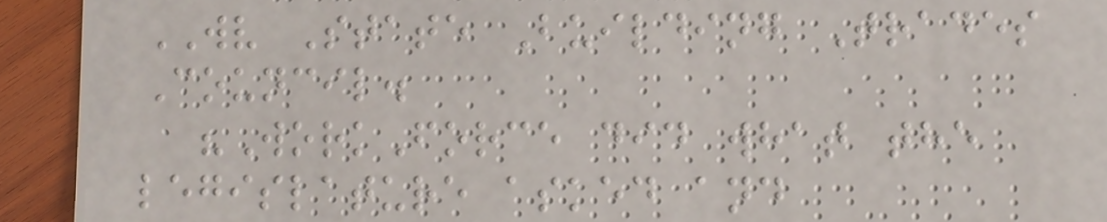WV State Building Trades
Council.
"WorkForce did what the
legislature asked and
